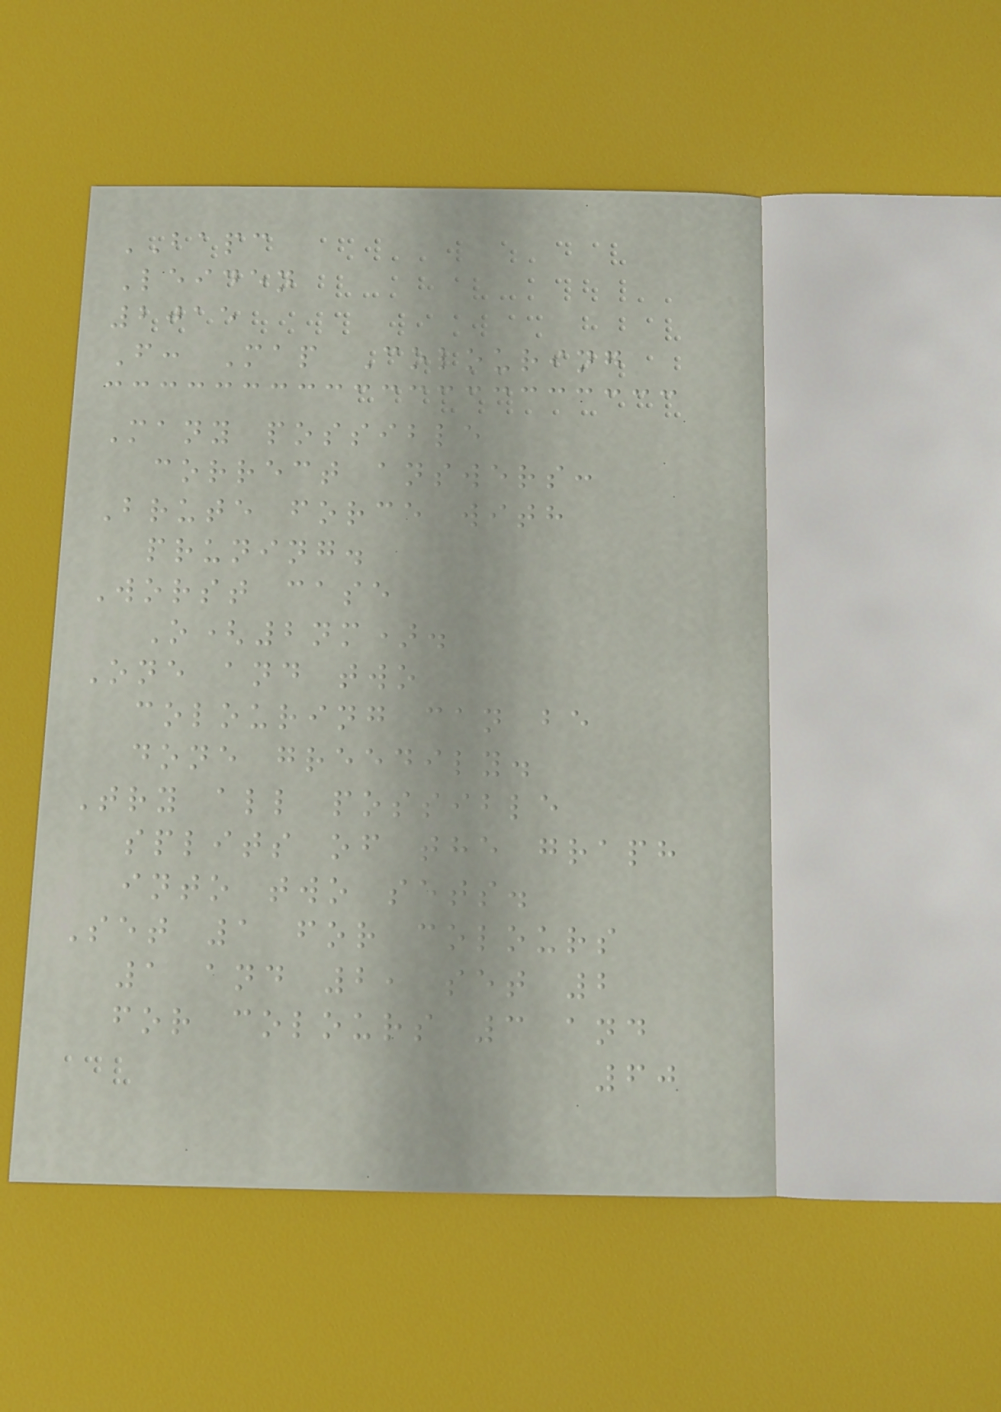BAPC
Leiden
2015
F: Map Colouring
Many possible
correct answers:
Brute force with
pruning.
Worst case
O(2nm).
One and two
colouring can be
done greedily.
Try all possible
splits of the graph
into two sets.
Set 1 for colours
1 and 2, set 2
for colours 3 and
60
